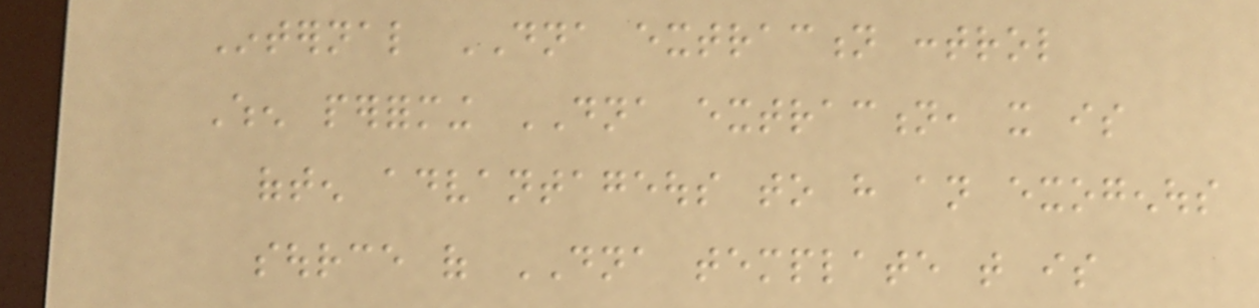Internal DNA extraction control
When performing DNA extraction, it is
often advantageous to have an exogenous
source of DNA template that is
